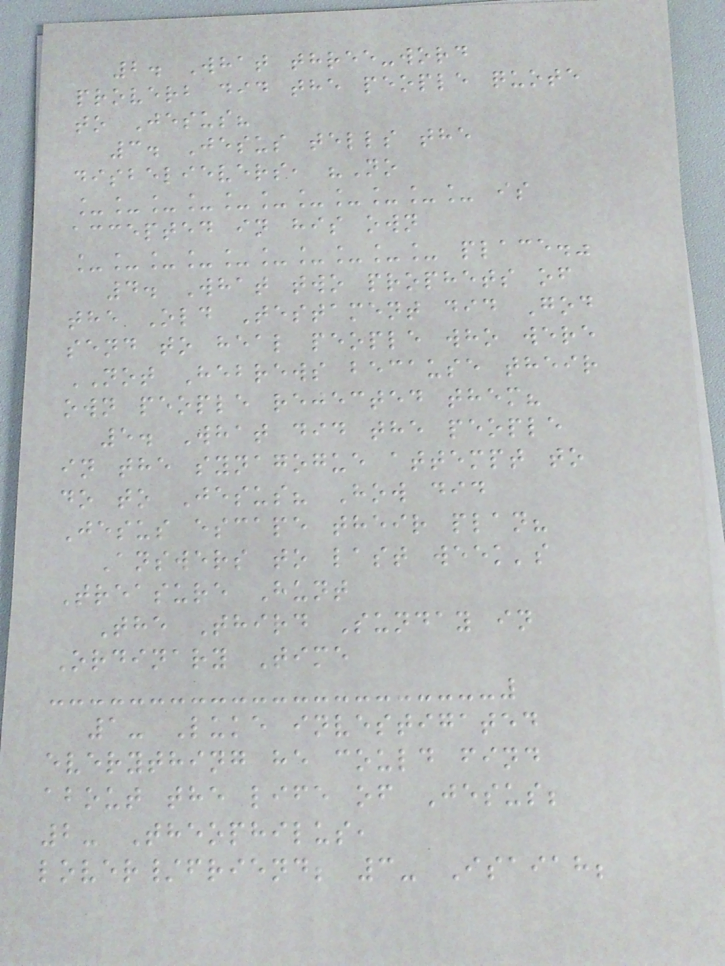2. What three-word
proverb did the people quote
to Jesus?
3. Jesus tells the
disbelievers, "No
___________ is
accepted in his own
__________ place."
4. What two prophets of
the Old Testament did God
send to heal people who were
NOT Hebrews because their
own people rejected them?
5. What did the people
in the synagogue attempt to
do to Jesus? How did
Jesus escape their plan?
Answers to last week's
Treasure Hunt
The Third Sunday in
Ordinary Time
1- Luke investigated
everything he could find
about the life of Jesus;
2- Theophilus,
lover/friend; 3- Isaiah;
